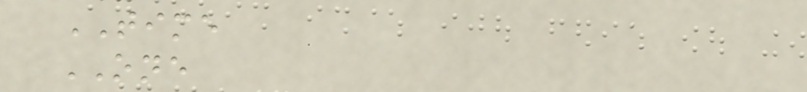TIME
ONE
